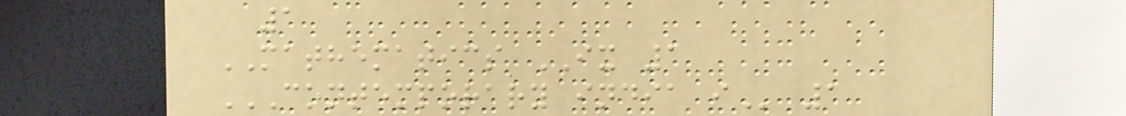1
MATHEMATICS IX 1
CONTEMPORARY INDIA I 1
